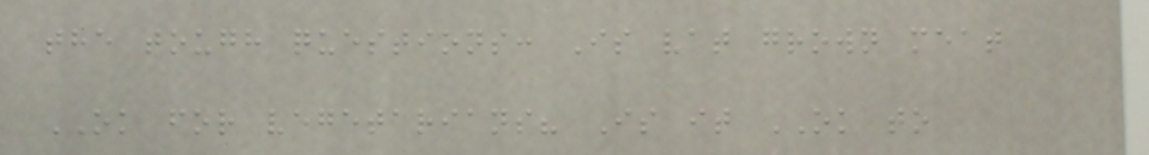the tough questions: Is vat grown meat
OK for vegetarians? Is it OK to
